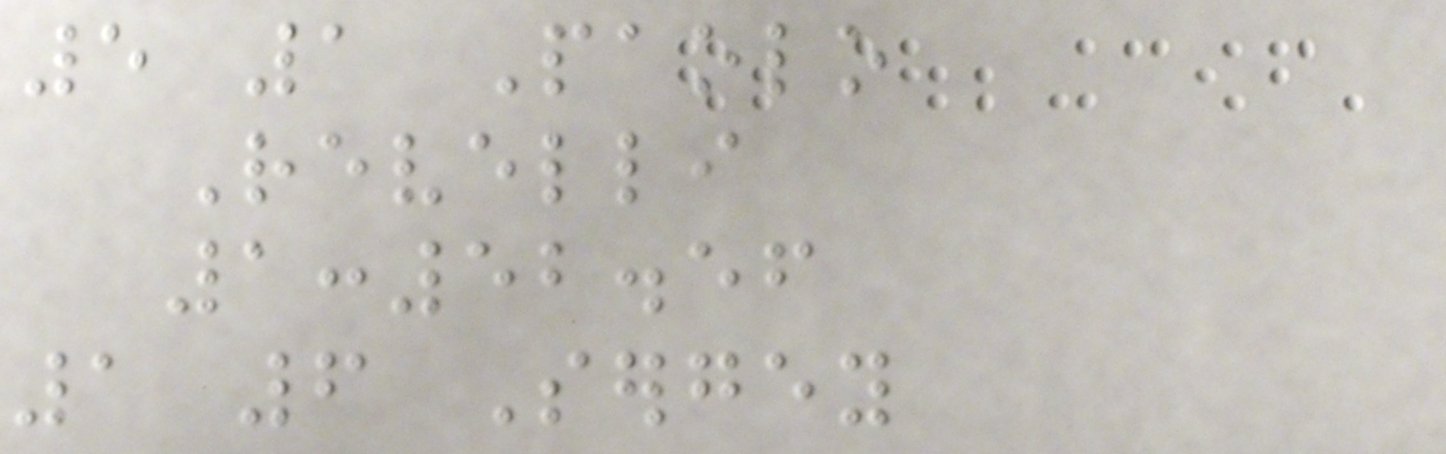5 1 Paolo
Revelli
1:52.56
1 6 Sergey
